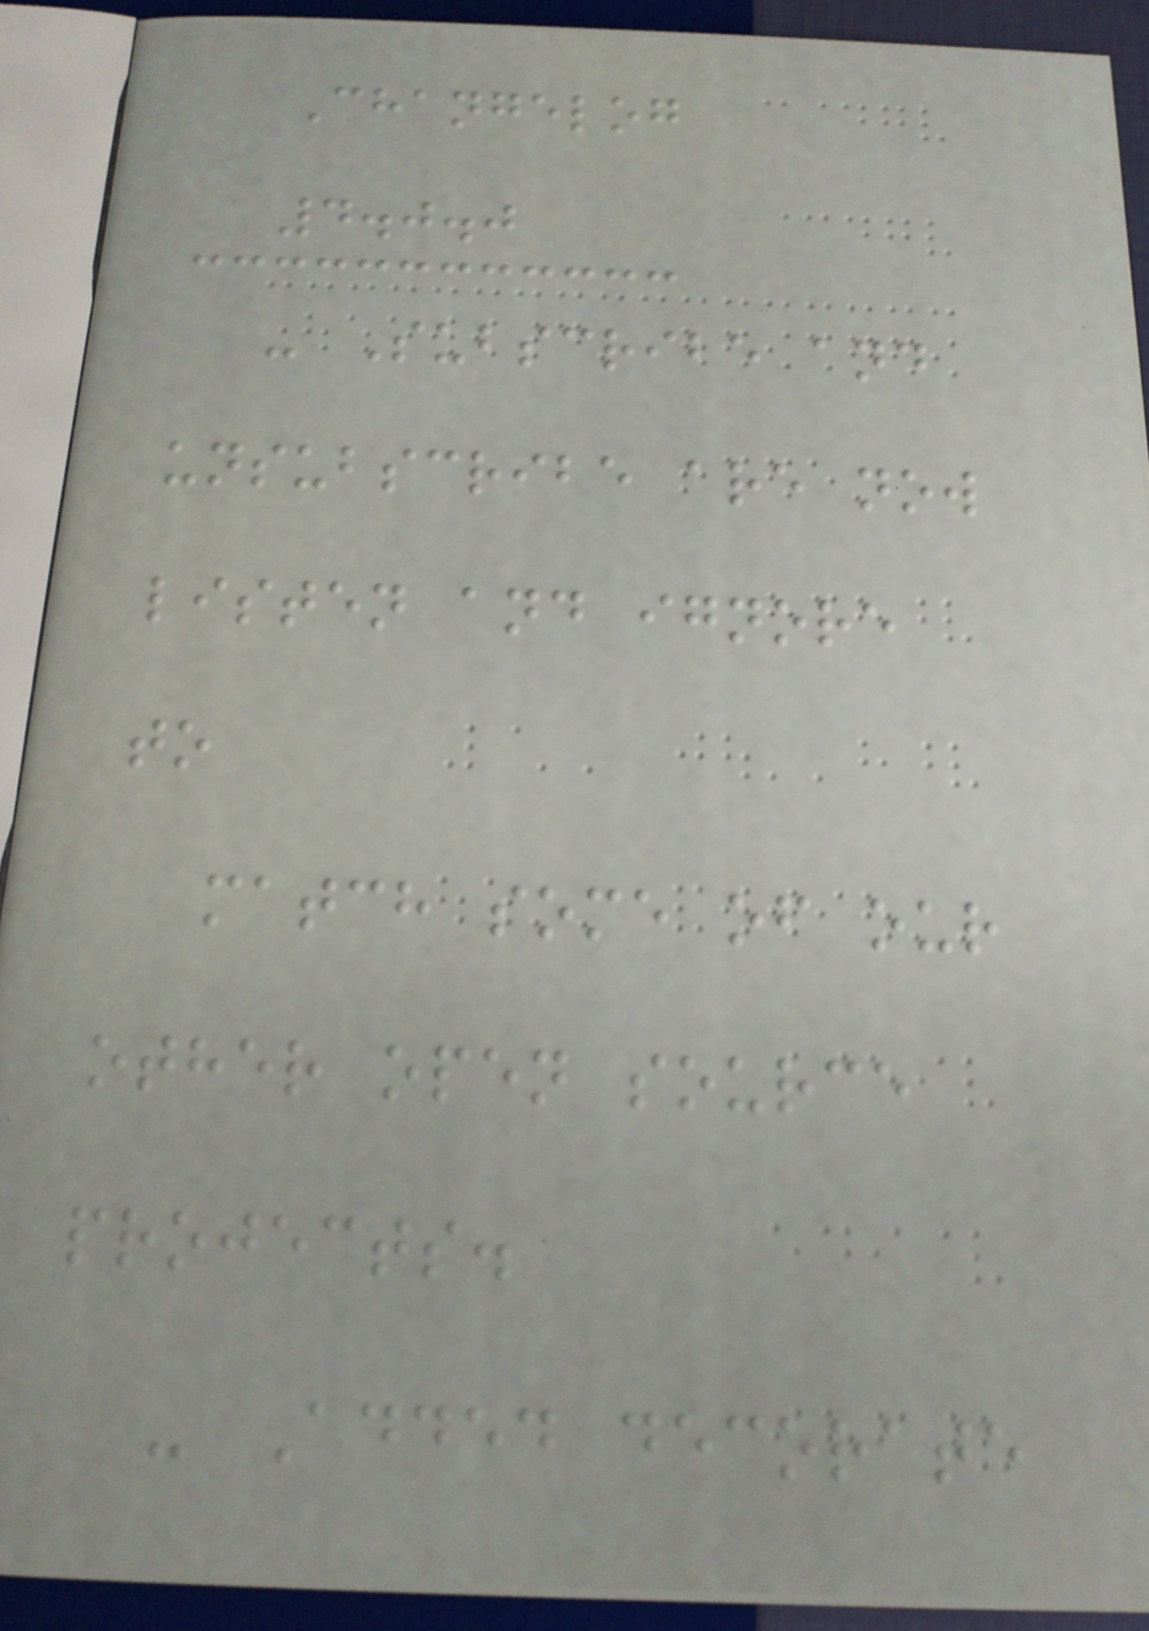Changelog
4.0.0
- Subscribe and
unsubscribe are now
listen and ignore
to
match some of our
other open source
projects.
- Added decorate
